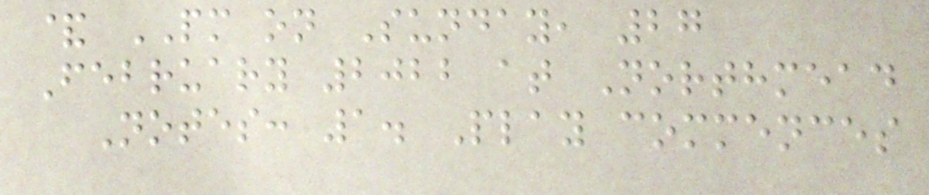& PM on Sunday, 27
February 2022 at Northmead
Notes: 1. Play commences
